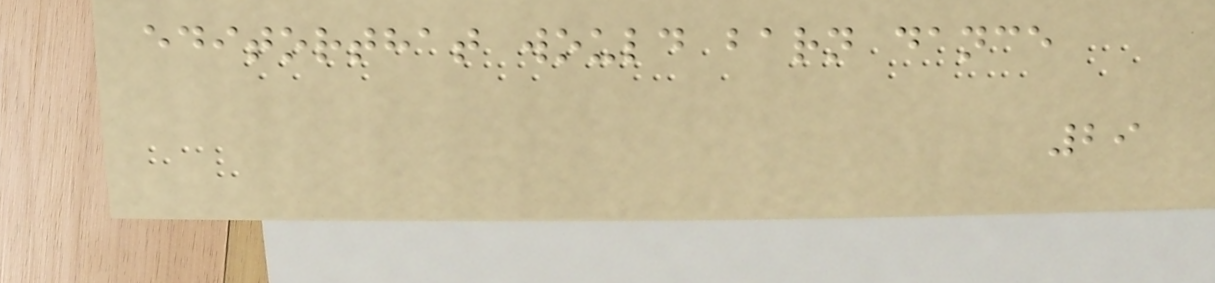editorthat would barn dance
29
